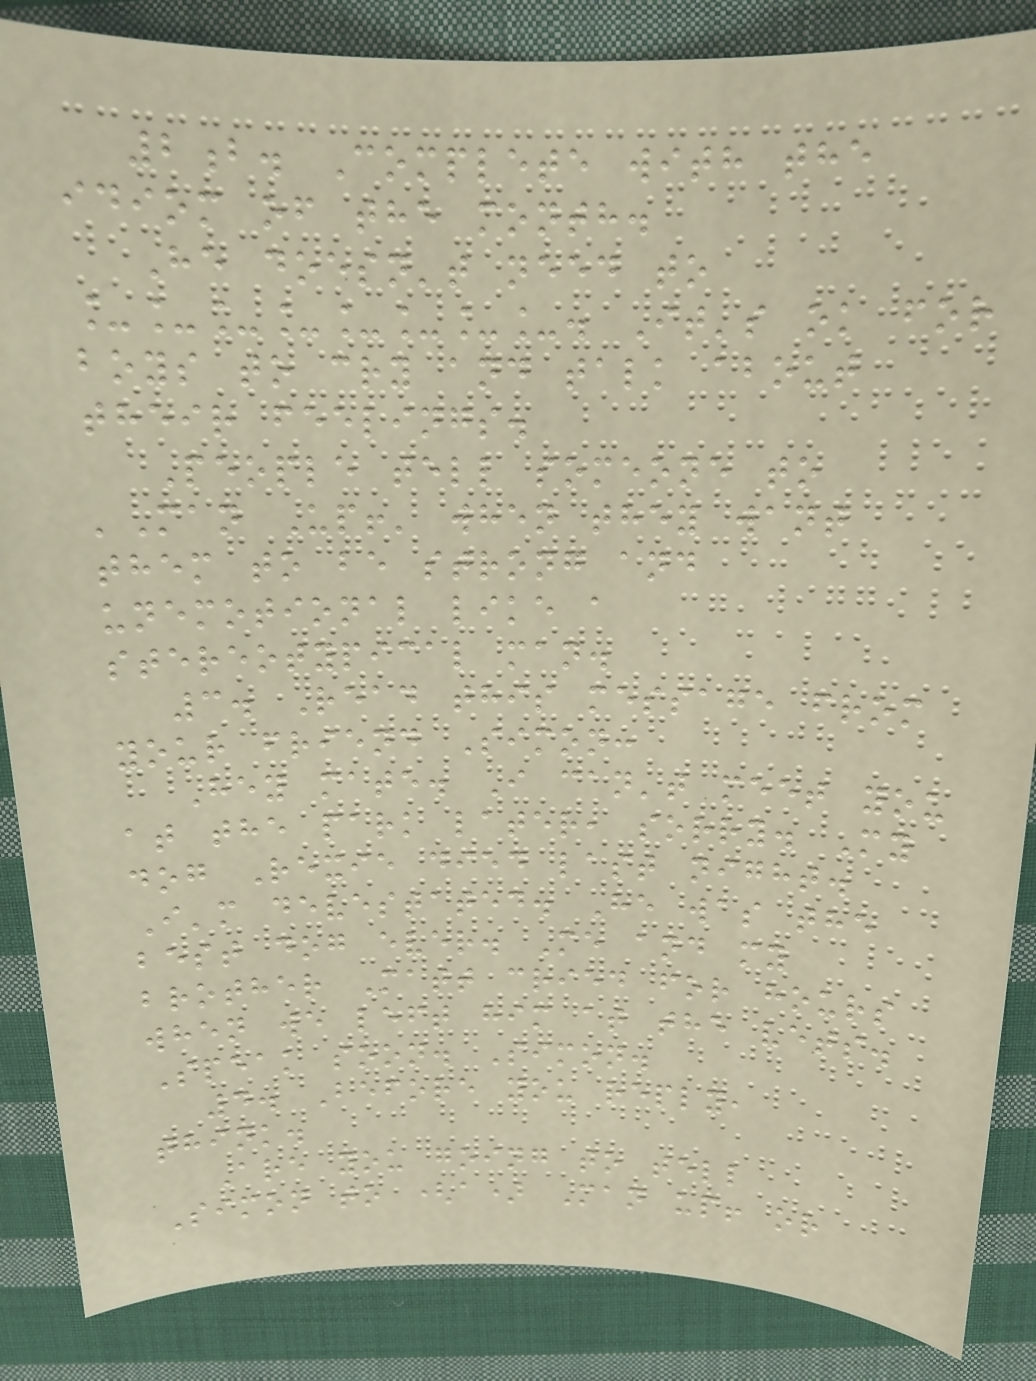2b. Complete with the
idiom of the month.
He doesn't need to
________. It's ok for
boys to cry and talk about
their feelings.
People tell someone to
'Man Up!' when they want
them to be strong and
unemotional like a
stereotypical man.
3. Read this message from
your friend Simon:
Hey mate. I can't meet you
at the park later, sorry. My
dog Rexie died last night.
I'm devestated. He was the
best dog ever. Me and my
brother Matt cried for hours
when we left him at the vets.
Speak soon. Simon.
4. Before you reply,
think.
Are you going to tell
Simon to (a) Man up! or
